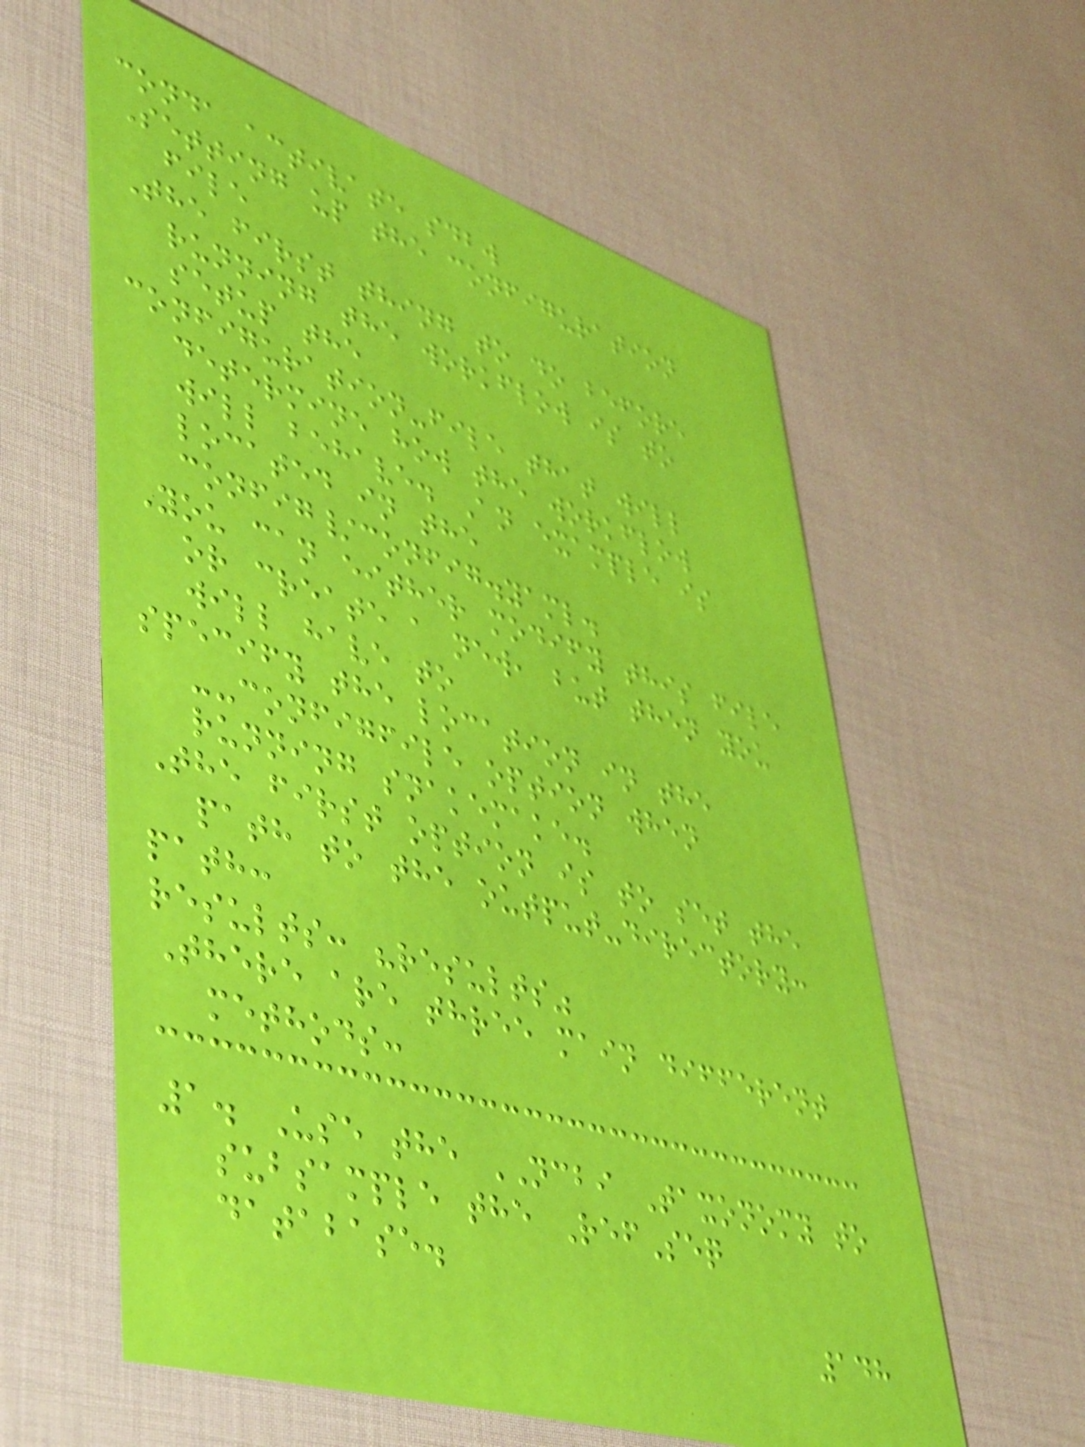conda activate sdbw
Setting up the configuration
file
The first thing to do before
running the workflow is to
setup the
configuration-file that will
determine how the workflow
will behave. An example is
located in the
config/config.yaml.
You can either modify this file
or create a new, but then you
will have to
specify the location in the
--configfile option when
running snakemake.
The first option is to set the
path to the output-directory:
path:
results: "results"
There are three main different
methods:
1. Use the NCBI Taxonomy to
subsample the RefSeq
database.
148
